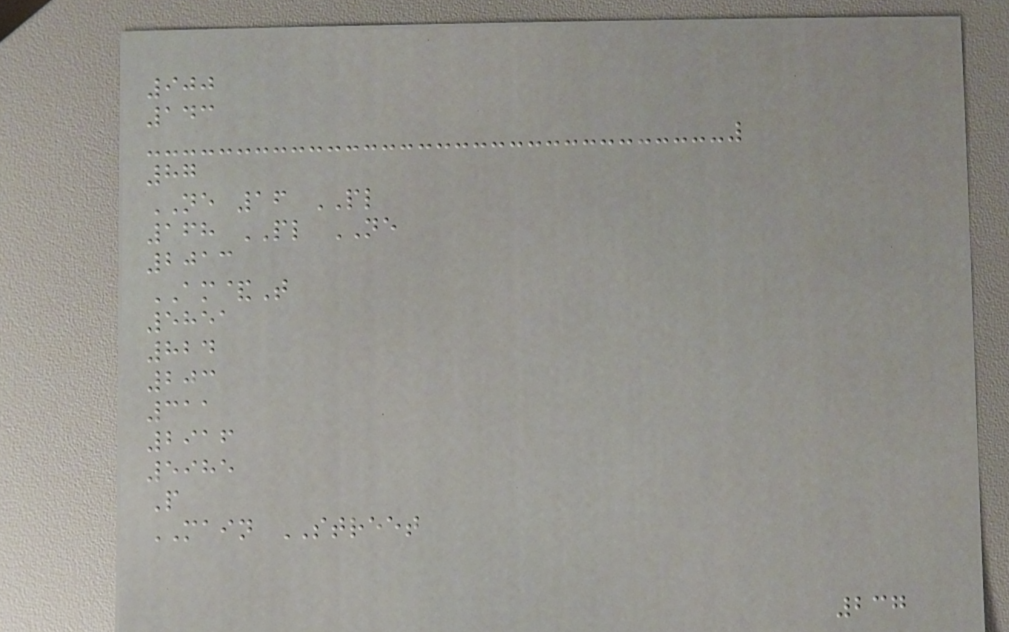900
143
87
NE 16 PL
168 PL NE
2013
AM&T
5851
824
203
311
2916
5985
P
MAIN STREET
237
